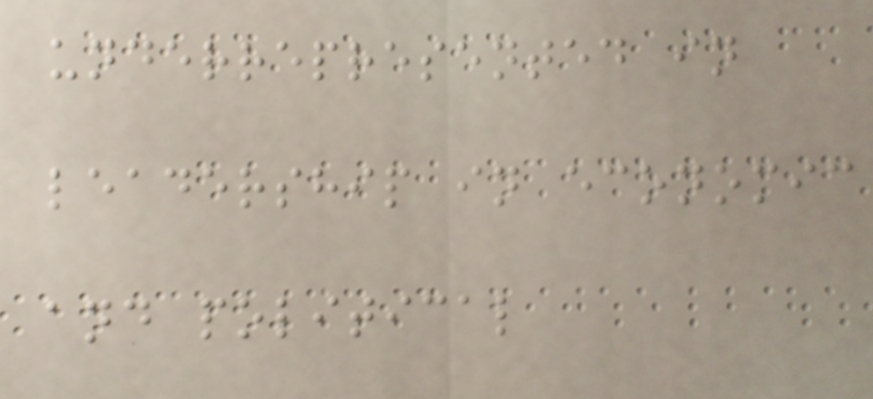underrepresented in
leadership in economic
and political
